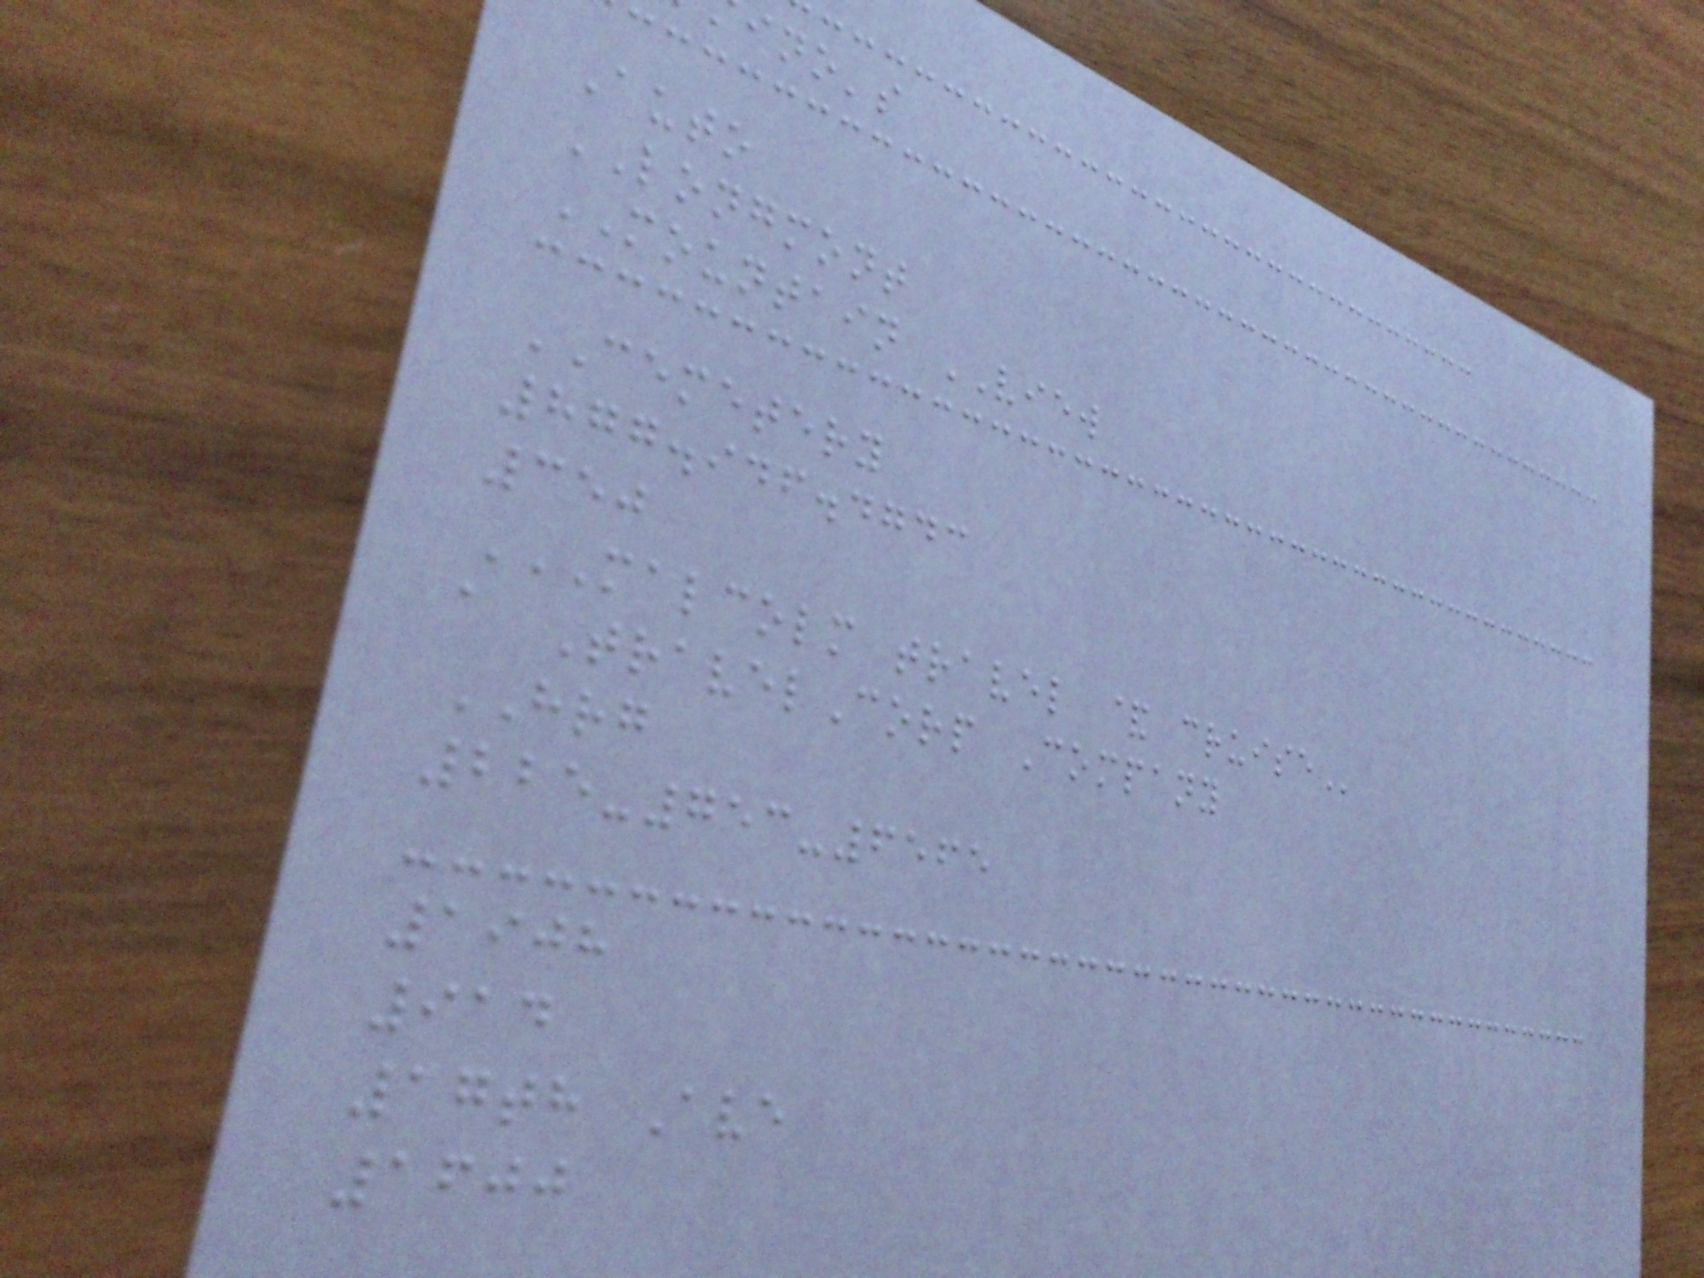ino's
Auto
LONGMONT
MOUNTAIN VIEW
CEMETERY
877.946.4743
350
MALCOLM TRAVEL & CRUISE
a TravelCorp Company
HRG
225-753-6565
1908
914
17th Ave
1600
